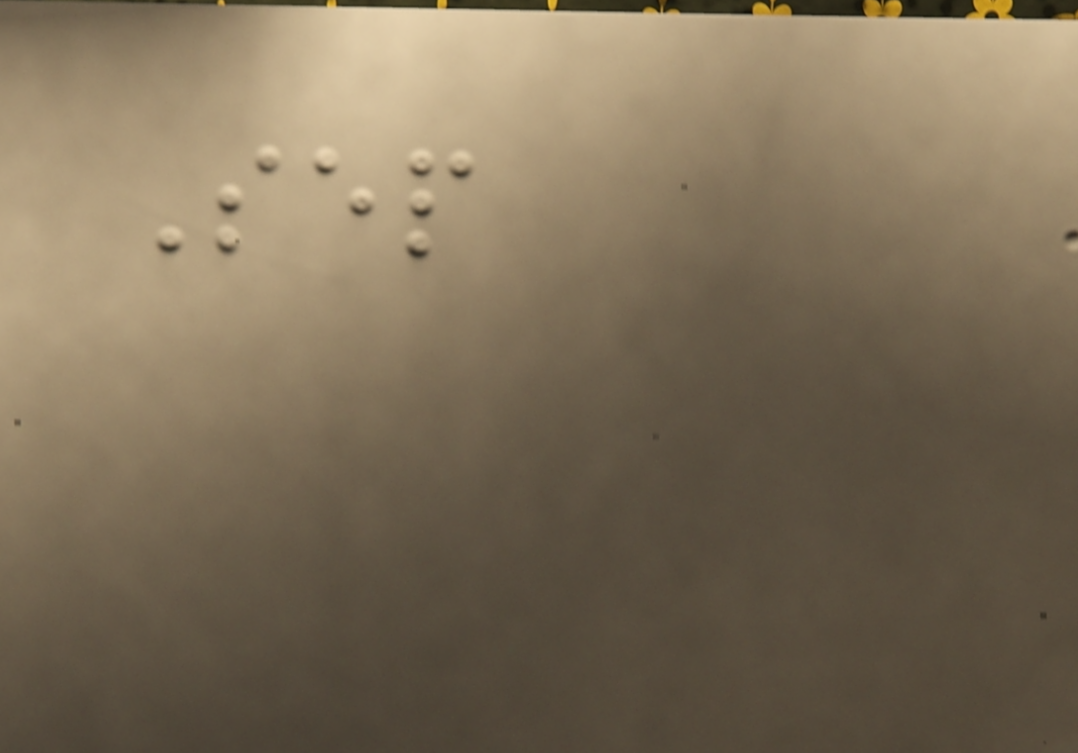Sep
